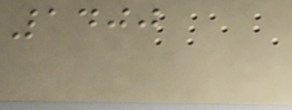1400
